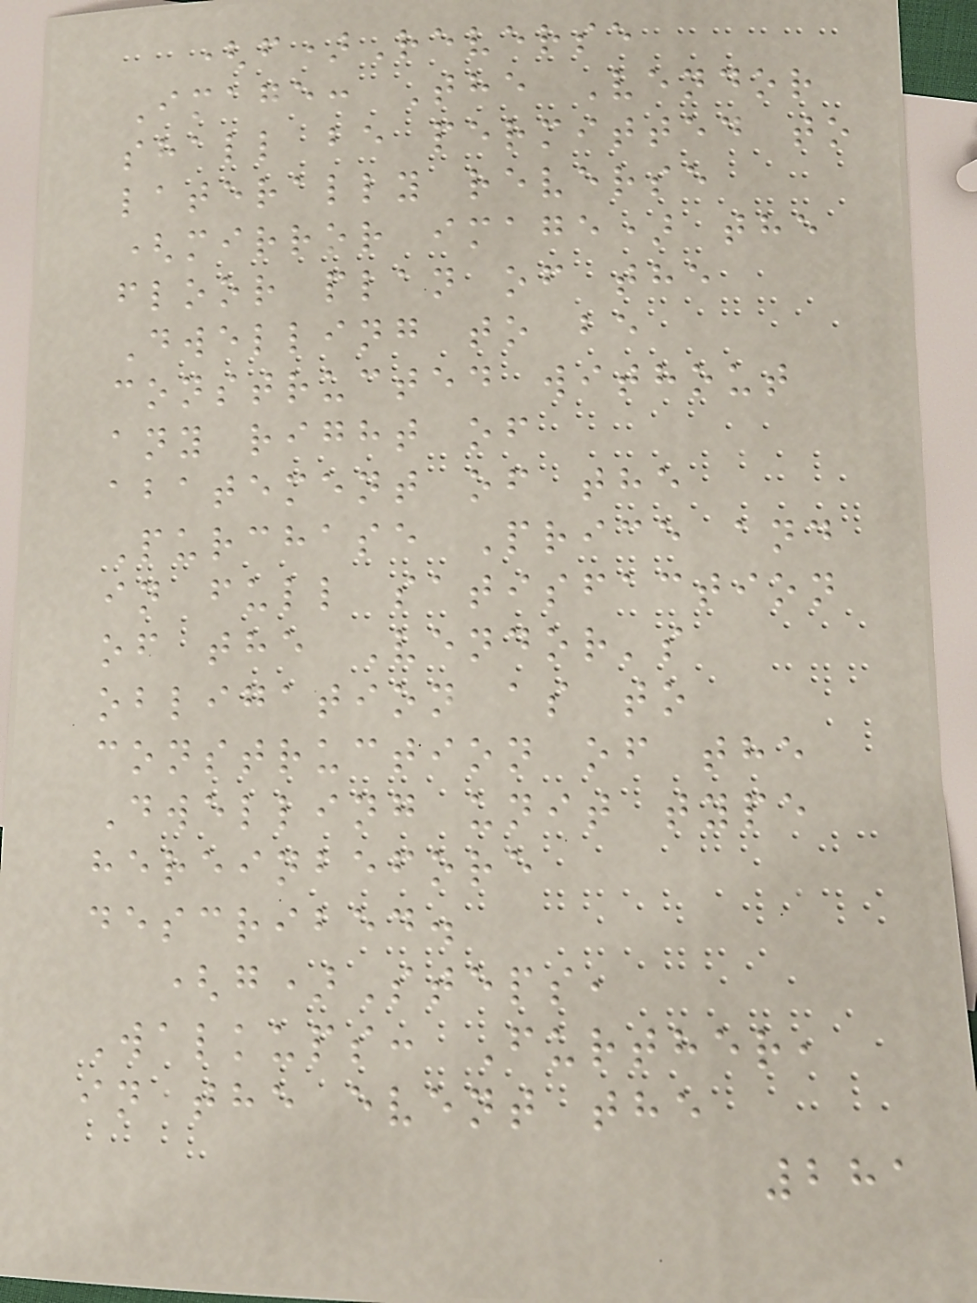(f)Reverse
Image: The Vendor
shall be permitted to
laterally reverse
(mirror image) the
floor plan of the
Dwelling to be
constructed without
any right of
abatement of the
Purchase Price and
in full satisfaction
of the Vendor's
obligation as to
construction of the
Dwelling unit type
hereinbefore
described.
(g)Steps,
Walkups: Further,
in the event the
281
